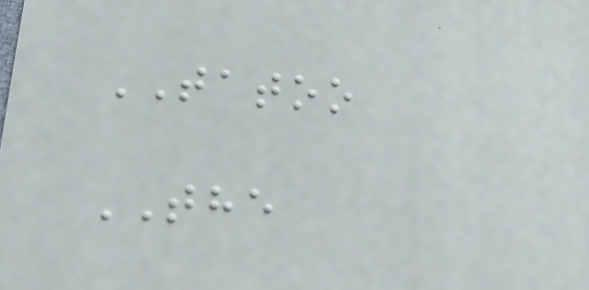TATOO
THE
